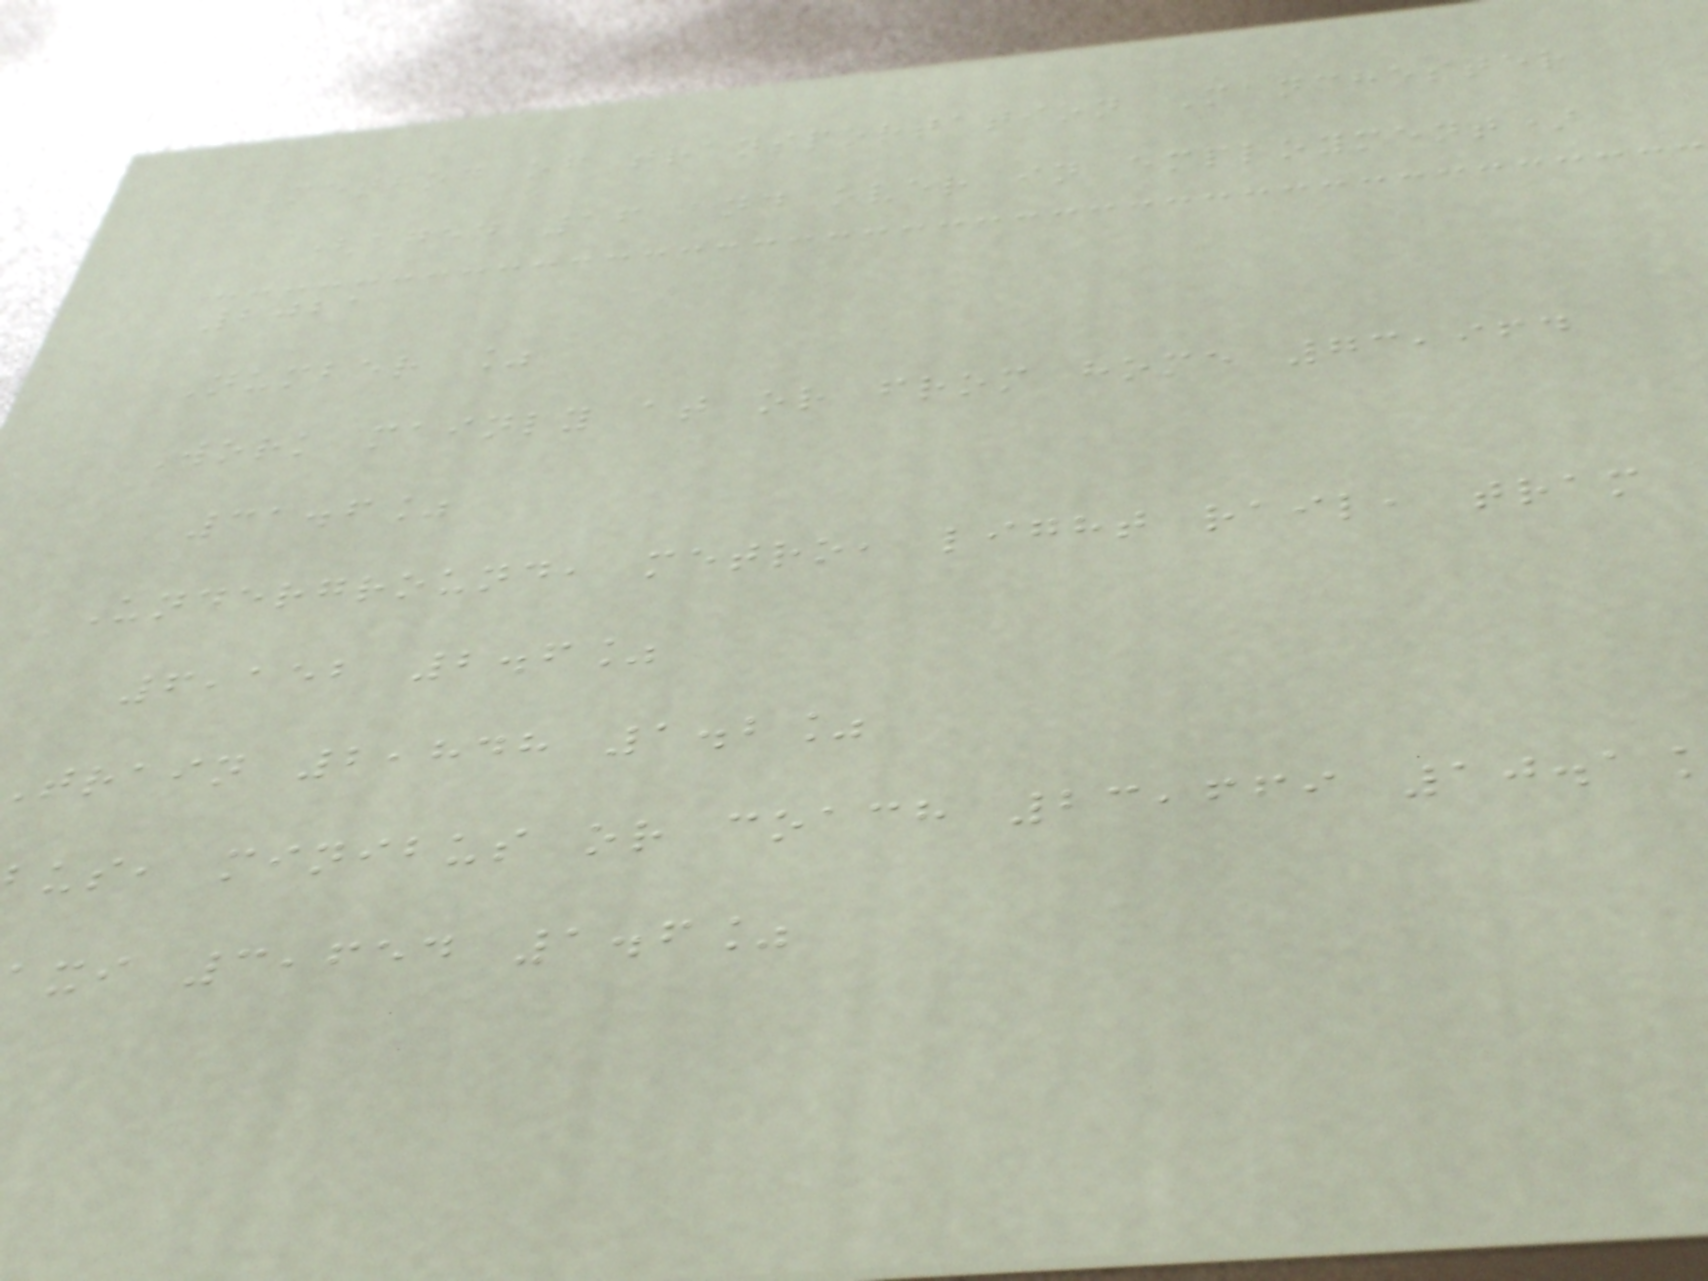Method of transportation Manchester
(aged 16 and over in employment)
2021
Number %
Work mainly at or from home 73,964
31.6%
Underground, metro, light rail, tram
6,152 2.6%
train 2,848 1.2%
us, minibus or coach 23,669 10.1
xi 3,654 1.6%
